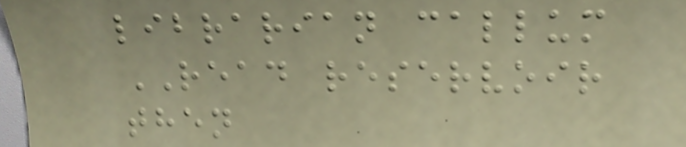librarian callum
READ reservoir
then
